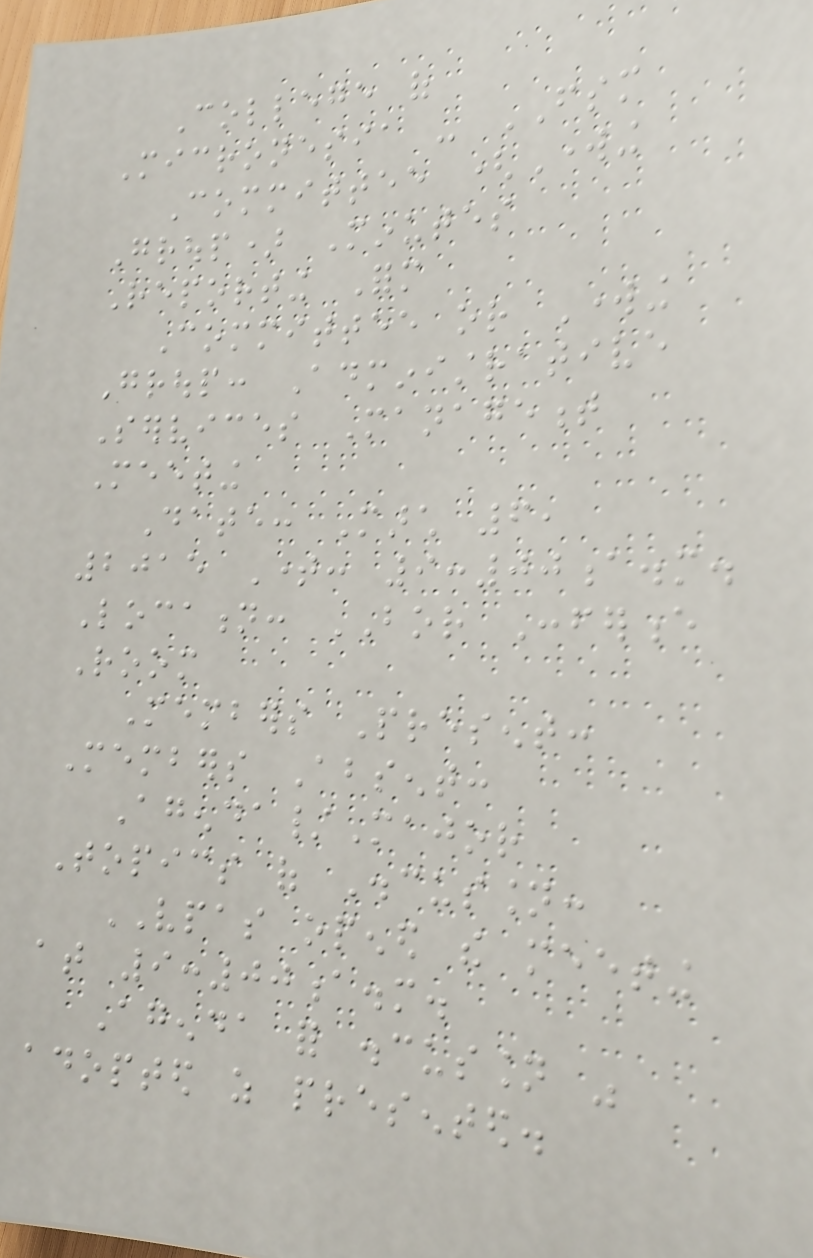College of
Micronesia - FSM
Committee (Working
Group) Minutes
Reporting Form
Committee or Working
Group: Administrative
Services Management
Meeting
Date: March 6,
2015 Time: 9:00a.m.
Location: BOR Conference
Room
Members Present:
Members Absent:
Agenda/Major
Topics of Discussion:
VPAS opened the meeting
at 9:00a.m.
Agenda for discussion was
adopted as presented.
